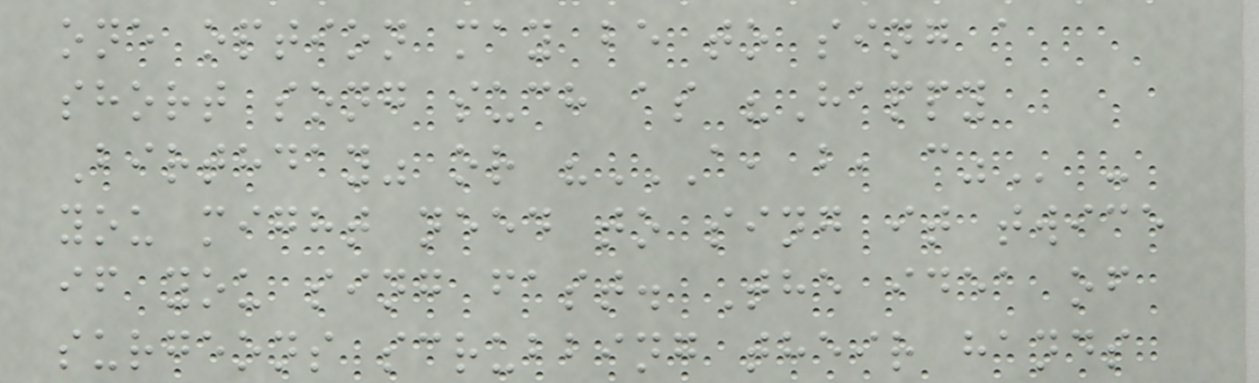one option may be to sing a
short song such as "Happy
Birthday" or "A, B, C" -
you might need to sing it twice
if you sing fast. The idea of
surgeons scrubbing their hands
